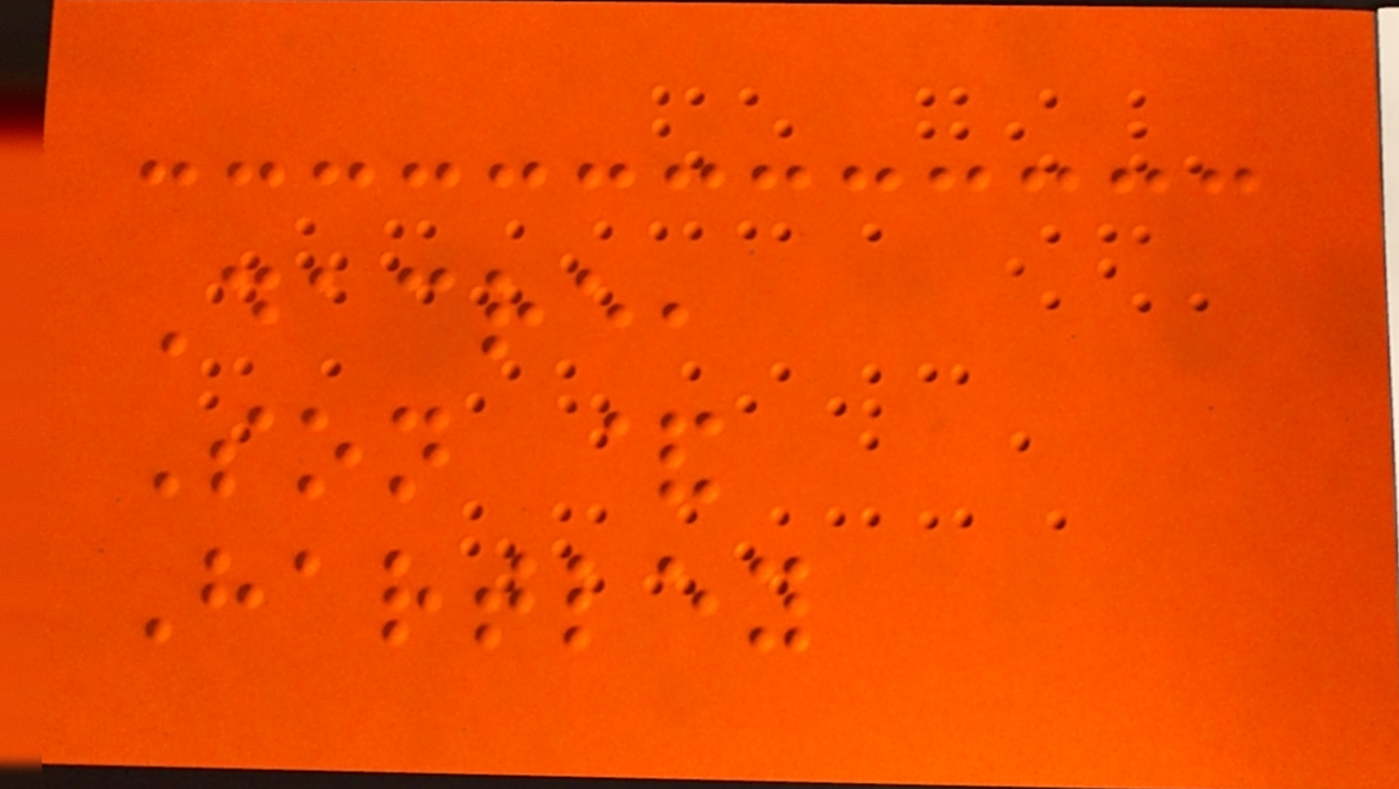Dacre,
Son &
Hartley
